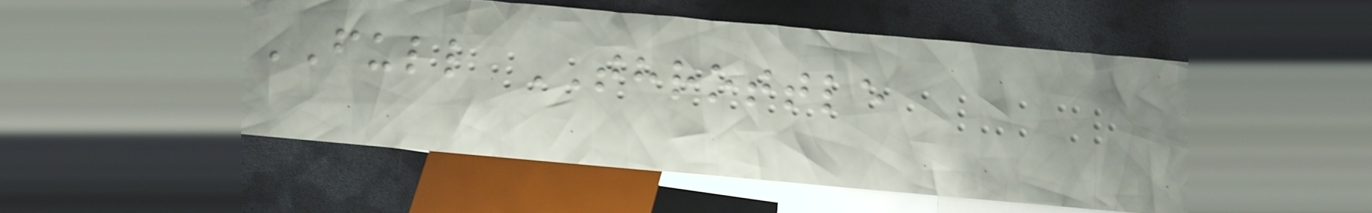FULL THROTTLE
